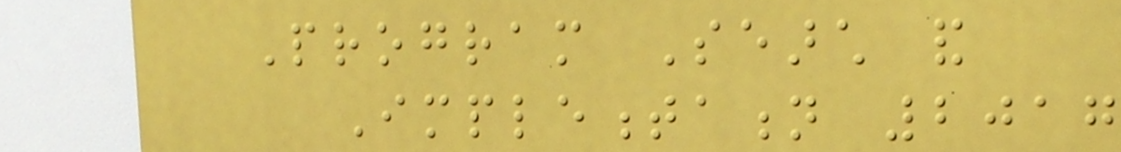Program Search and
Implementation 2017
